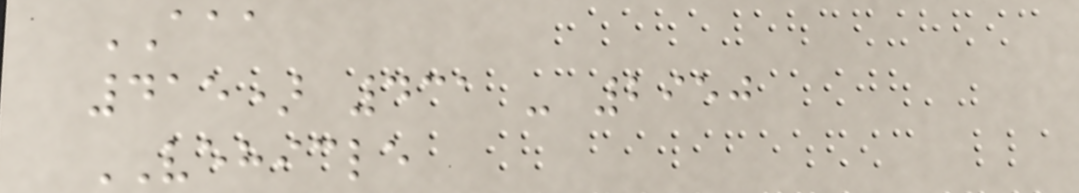AAA
415) 431 - 2950
VEHICLE
